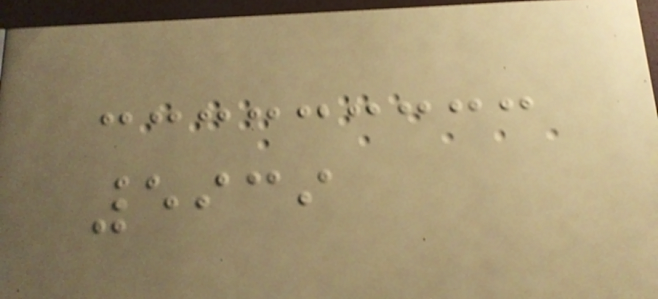5939
